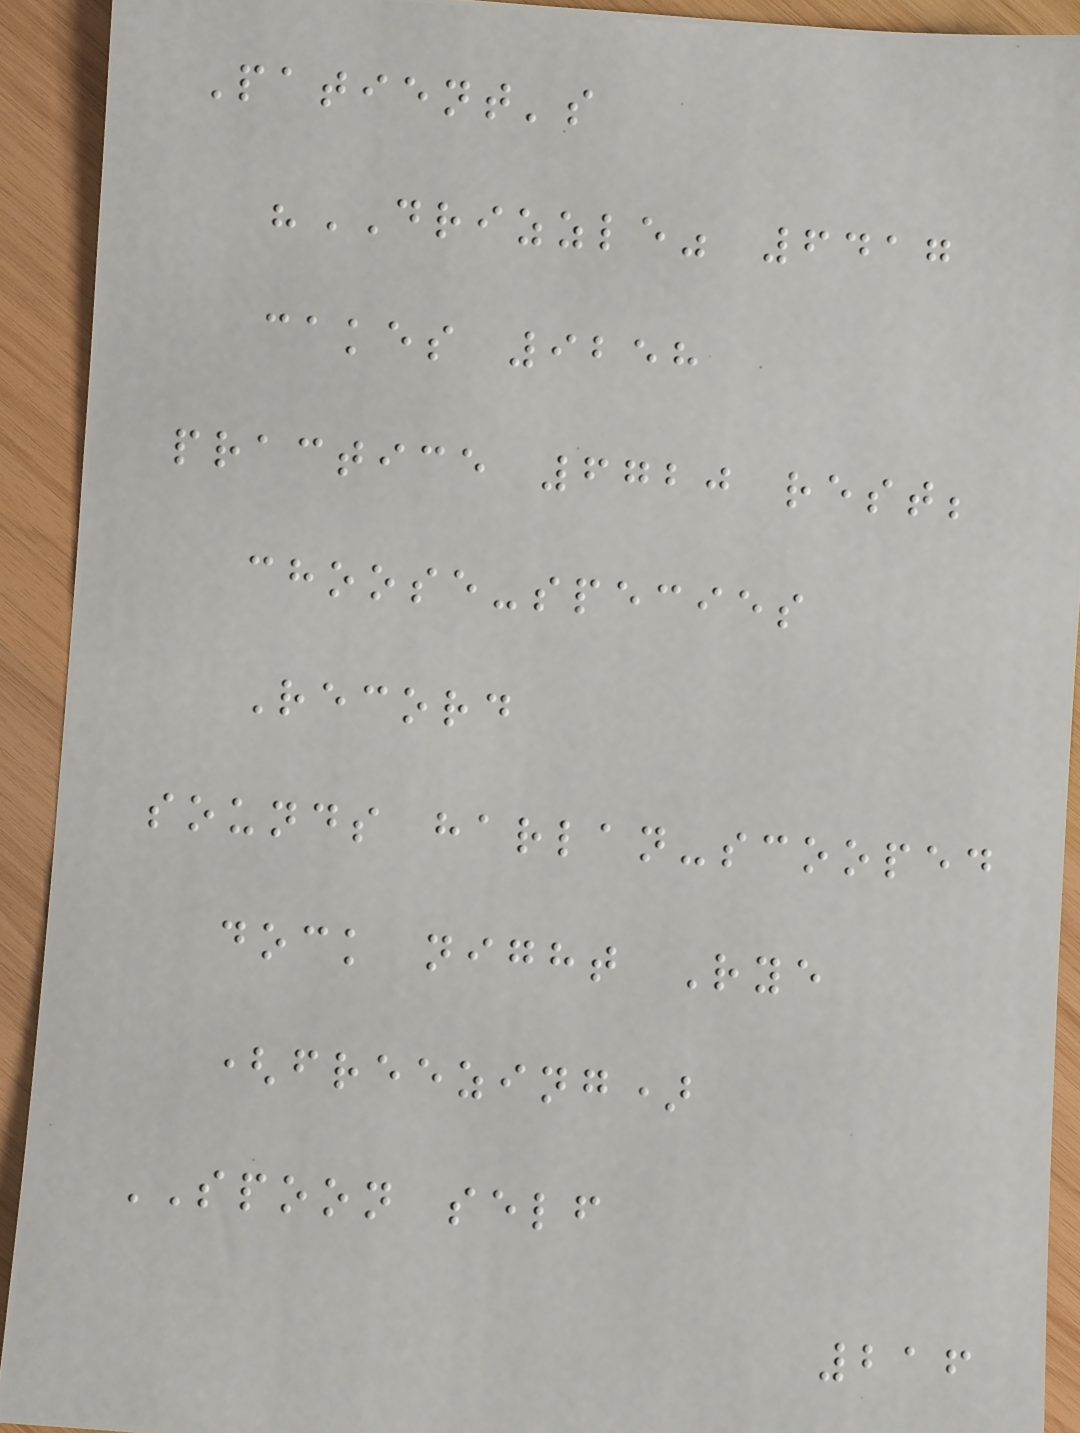Patient's
"DRIZZLE" 6417
cakes 9258
practice 6720 rest;
choose-species
Record
sounds harlan-scooped
dock night Rye
(freezing)
SPOON self
216
